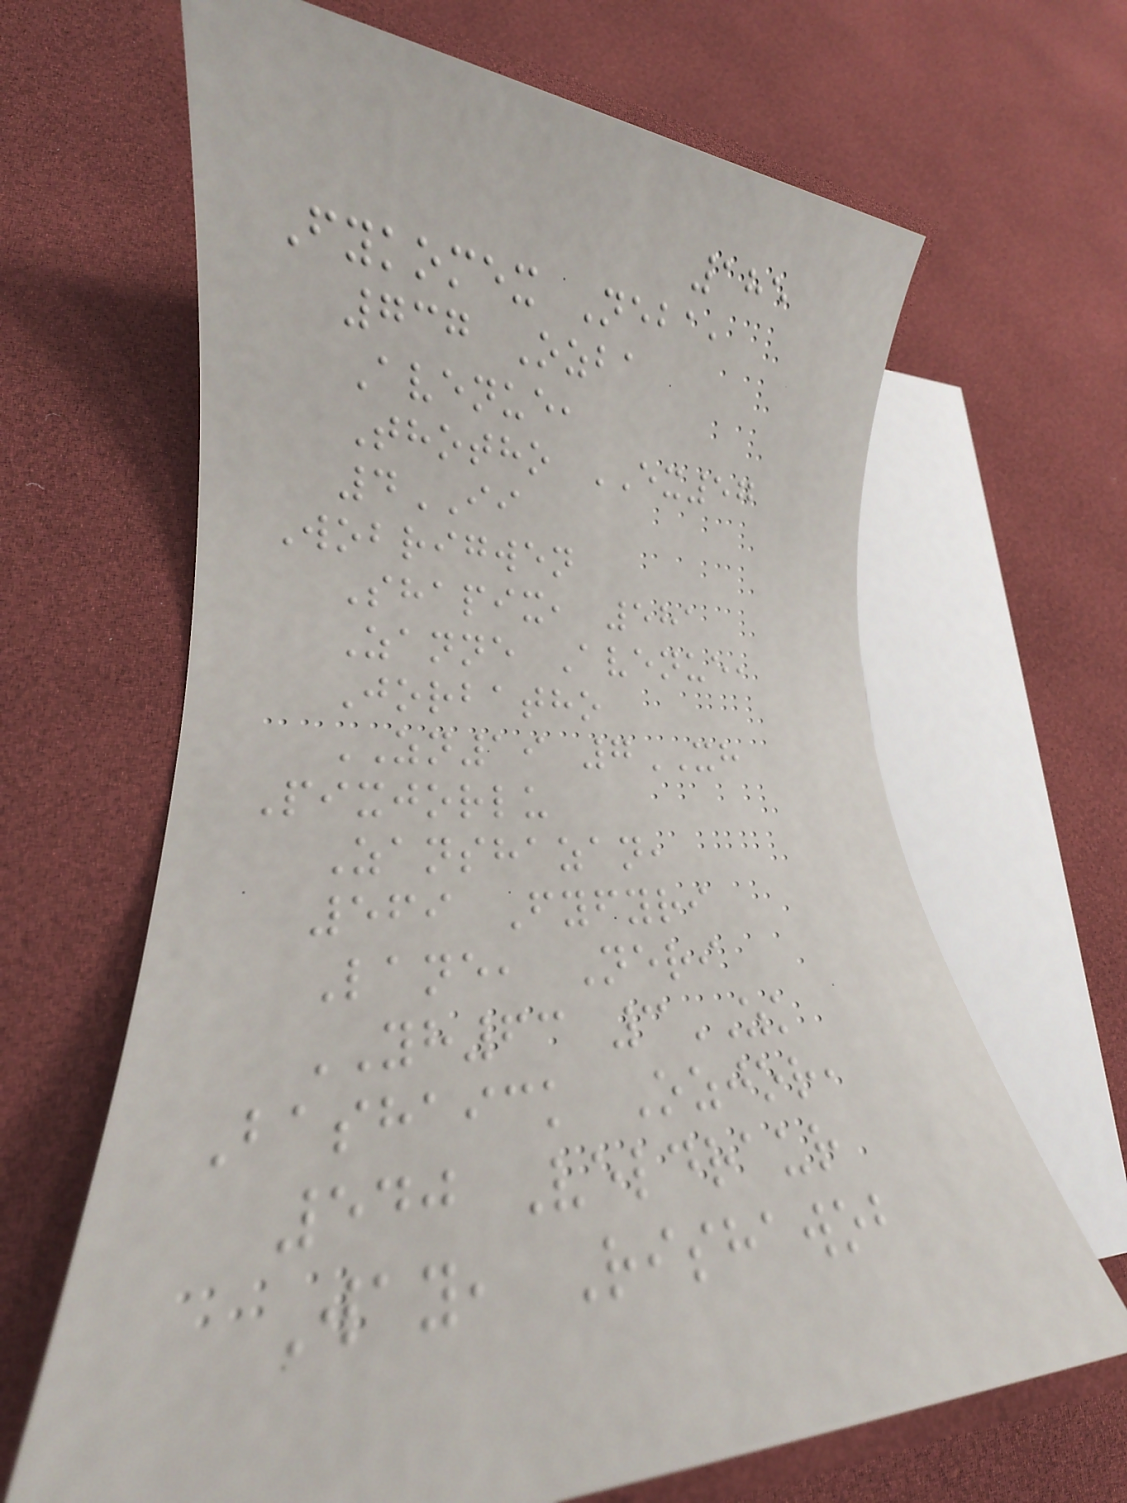185
Fykomex Neba,
737 Ozba
Avenue,
Thotho EX57
4II
Wobrigwen
Shapix, 581
Zanne Avenue,
Jorbatho
ZN19 7XH
Pixjorlu
Zanshazan,
569 Fyfyri
Lane, Neri
YH63 3ZK
Bashaick Ozjor,
540 Veldraur
Way, Rishawob
